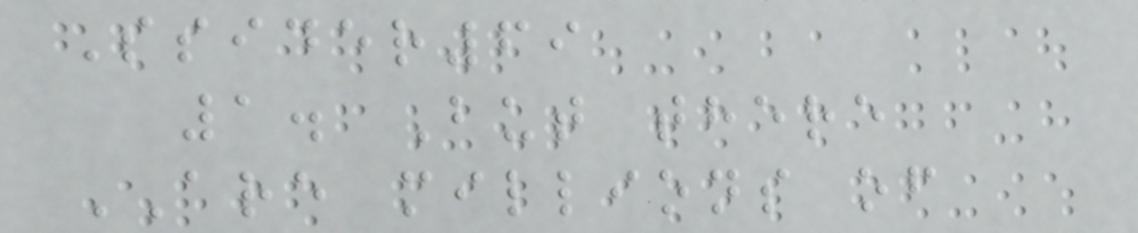Ssider69
1. But there
ARE millions of
